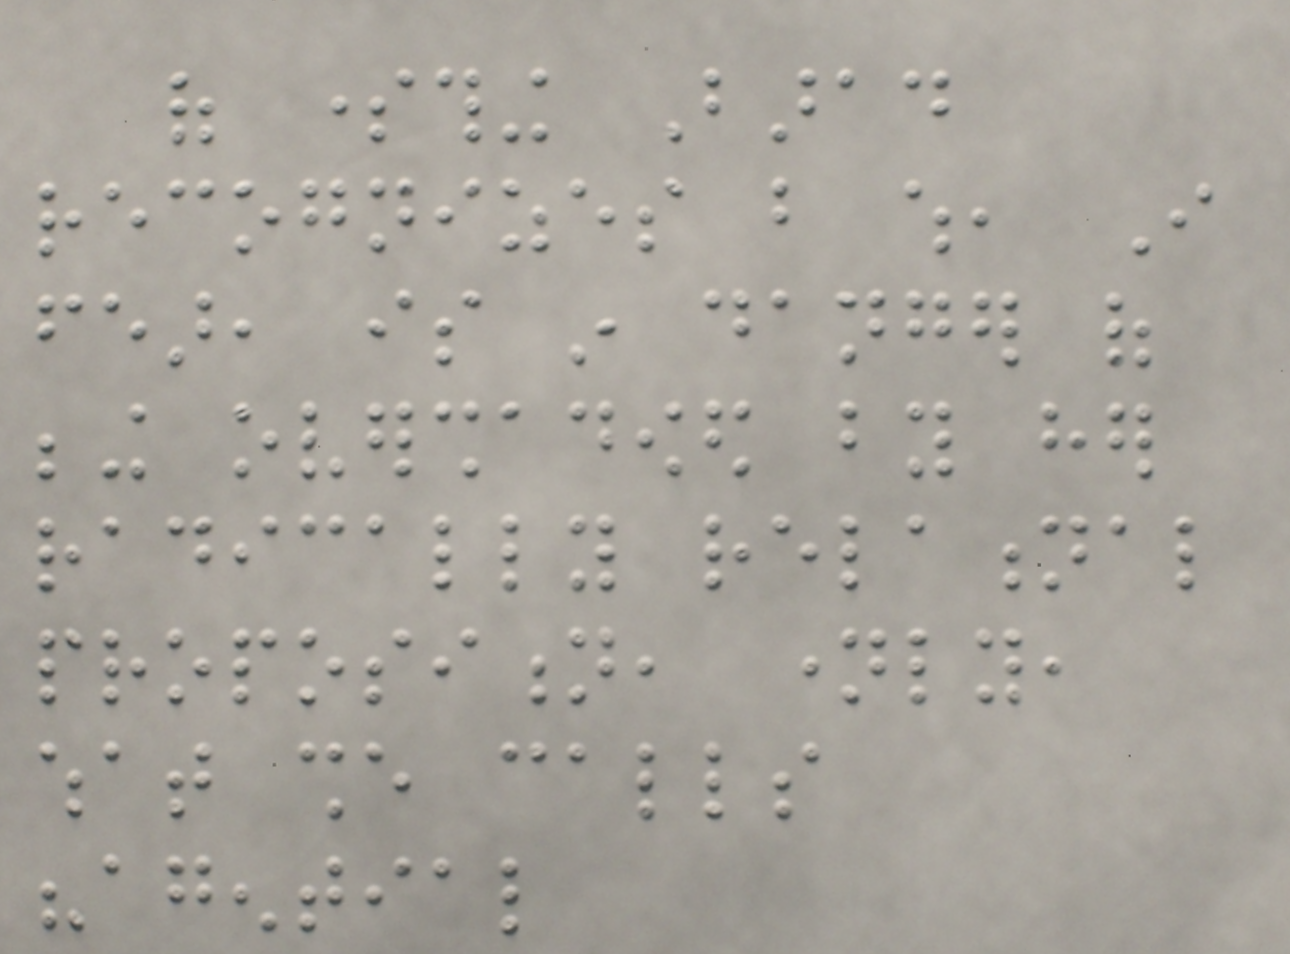of something Barad
recognizes but which, I
fear, is in danger of
being overshadowed by her
radically relational
proposition, namely,
what she calls
"agential
